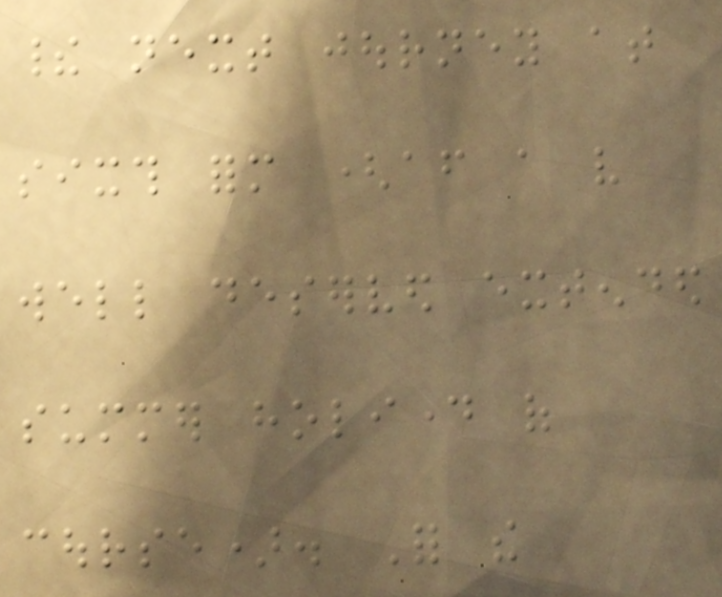their next journey at
sixth form (after a very
well deserved extended
summer holiday of
course). For the
